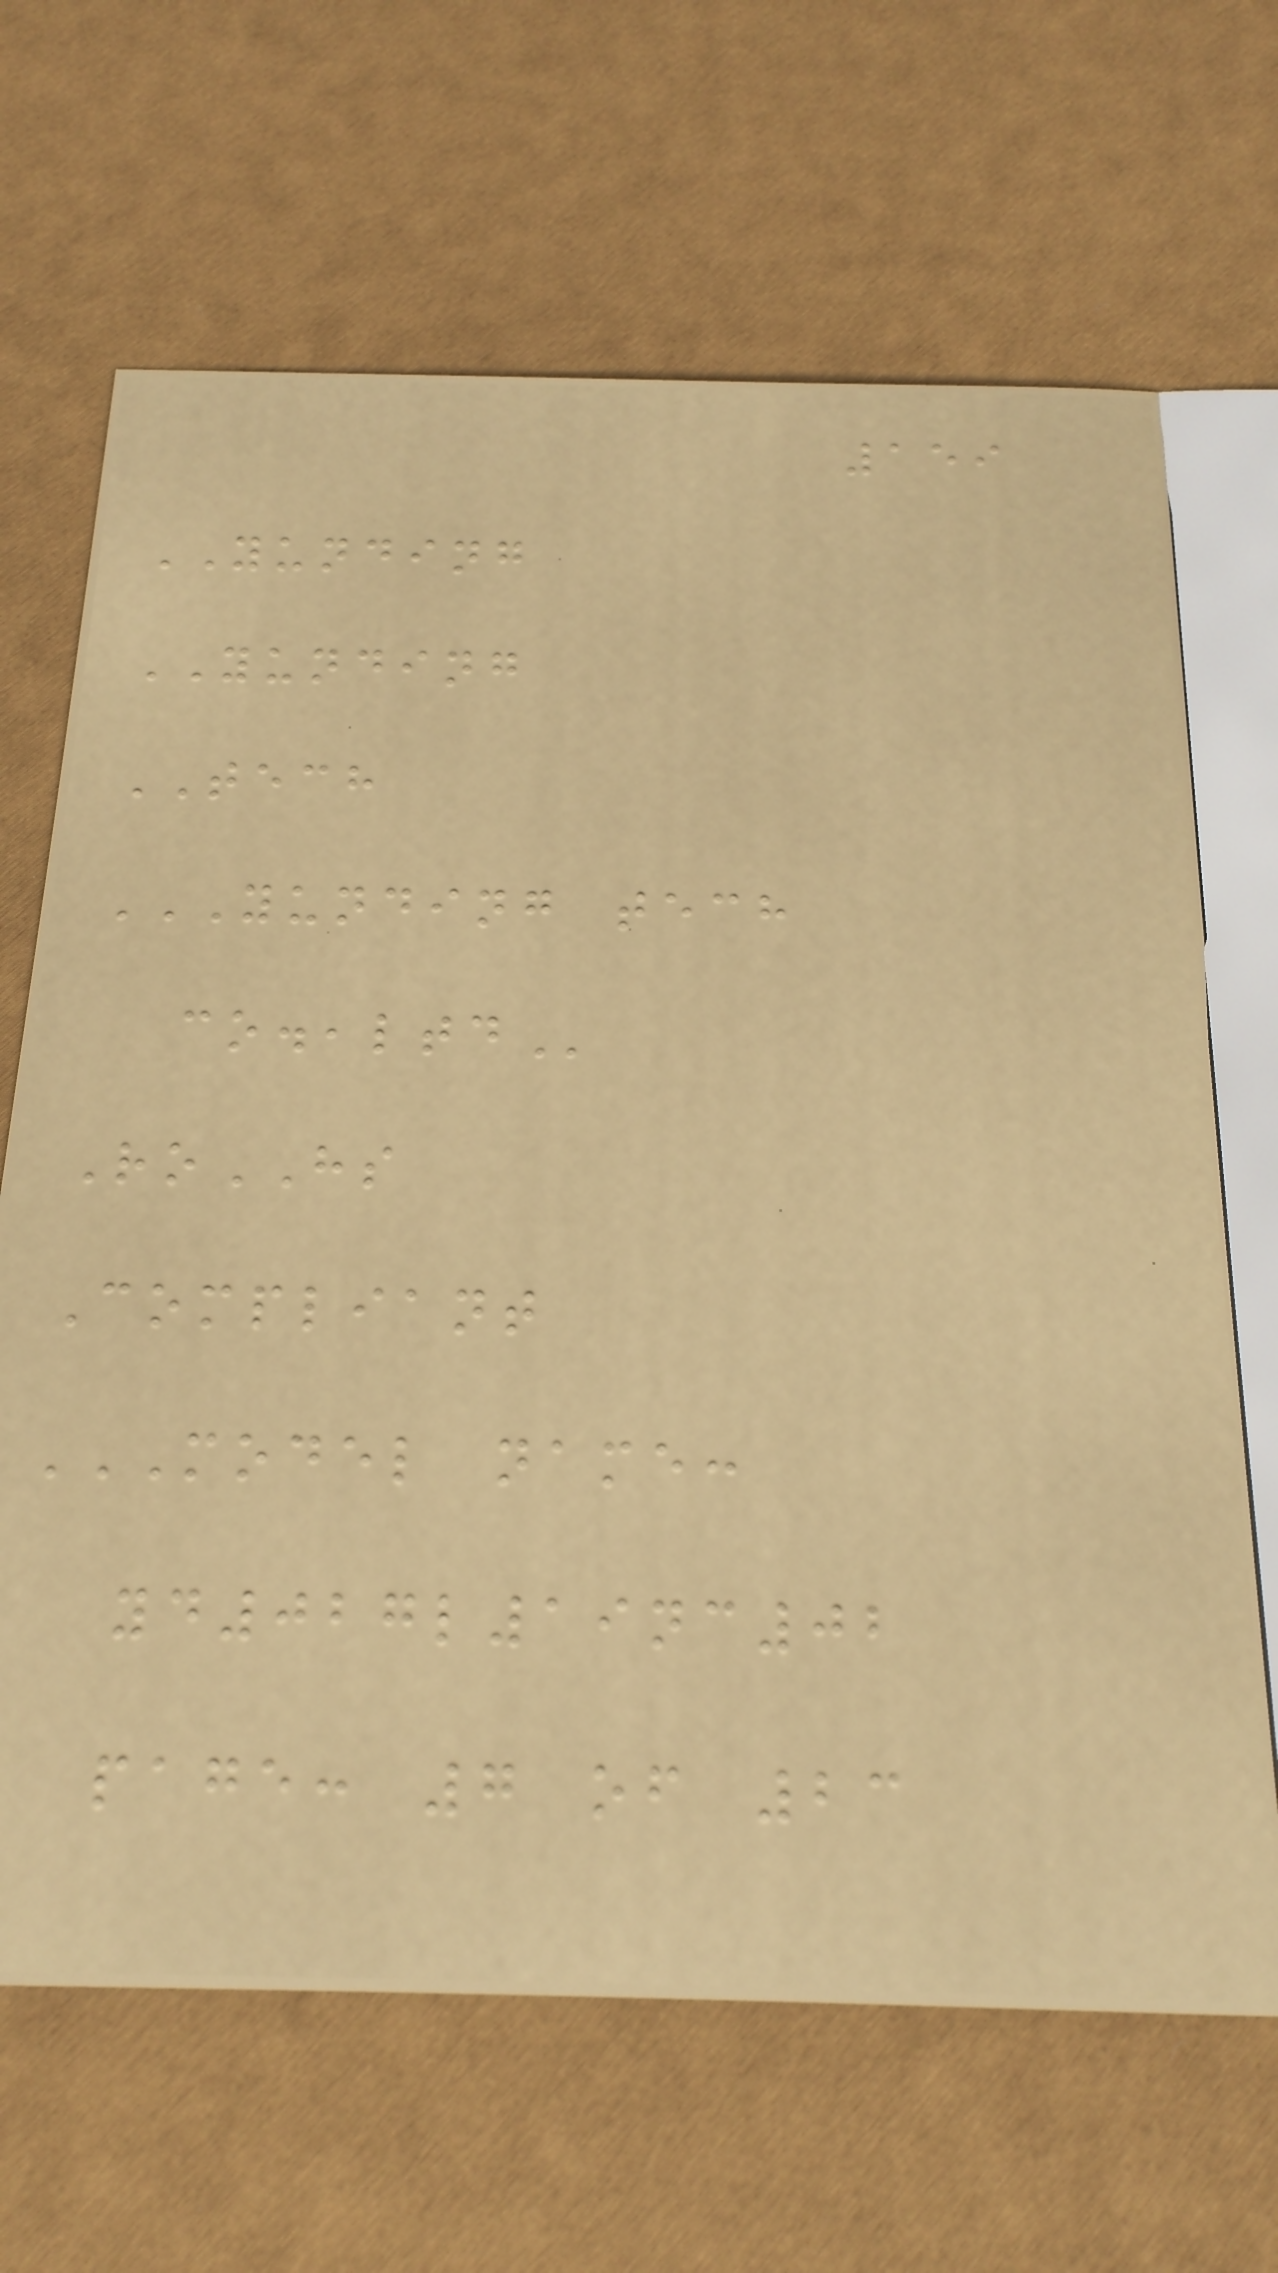159
YUNDING
YUNDING
TECH
YUNDING TECH
CO.,LTD
RoHS
Compliant
MODEL NAME:
YD027L19NC02
PAGE: 7 OF 23
